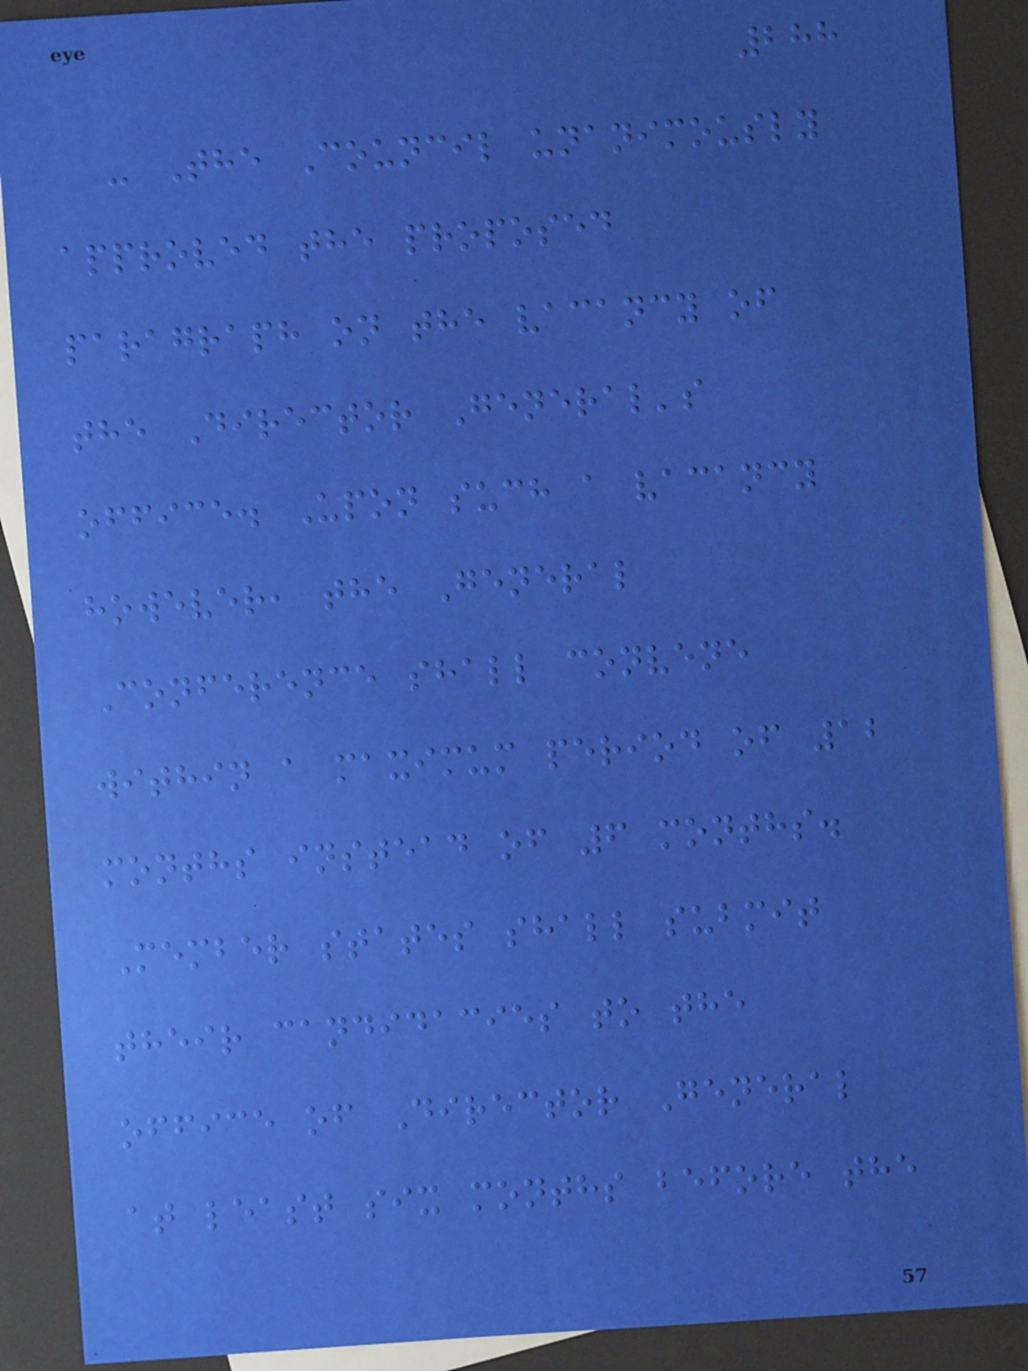288
- The Council unanimously
approved the proposed
paragraph on the vacancy of
the Director General's
office. Upon such a vacancy
however, the General
Conference shall convene
within a maximum period of 12
months instead of 6 months.
Member states shall submit
their candidacies to the
office of Director General
at least six months before the
